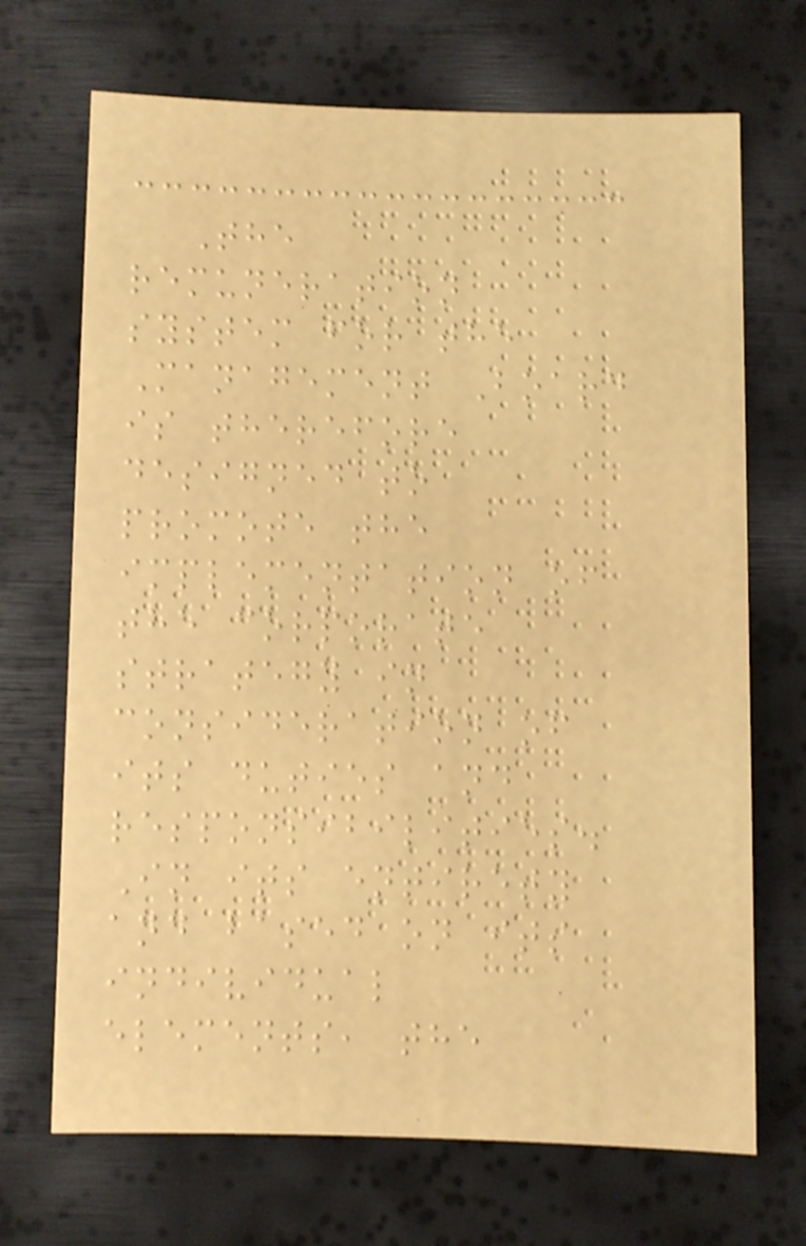The
remuneration
system for the
Management Board
is therefore
designed to
promote the
implementation of
the corporate
strategy in
consideration of
its duties and
responsibilities.
In its entirety
and based on its
individual
elements, the
